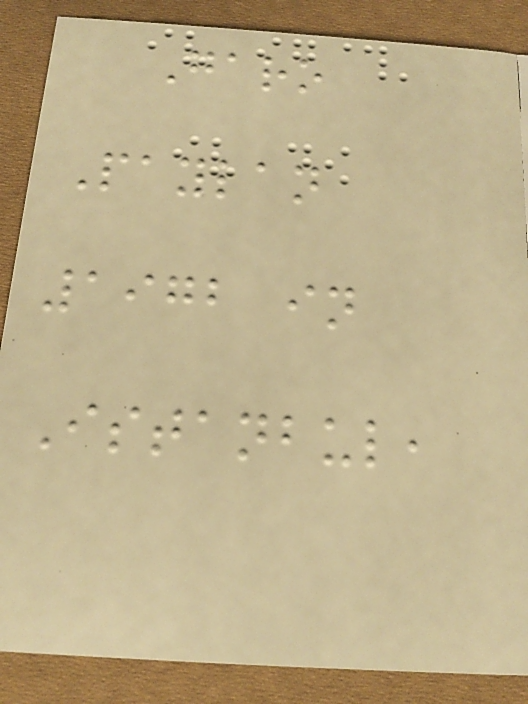Garo
Paylan
1972 in
Istanbul,
